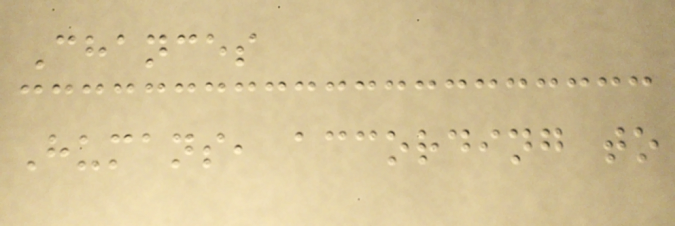Chances
Humans, according to
